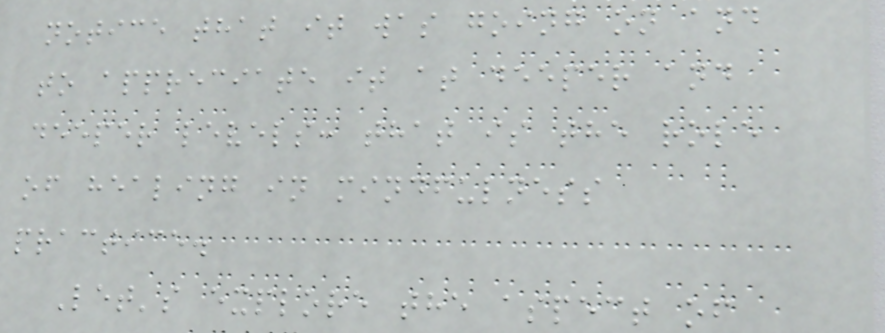notice that it was going on and
to appreciate it at deeper and
deeper levels: that is the role
of healing in mindfulness
practice.
Let's explore the aspect of
